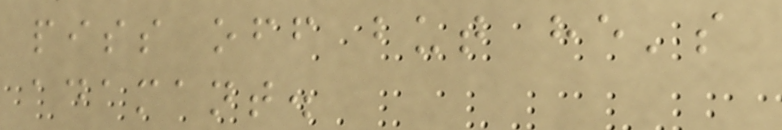piss off but he's
adamant.
